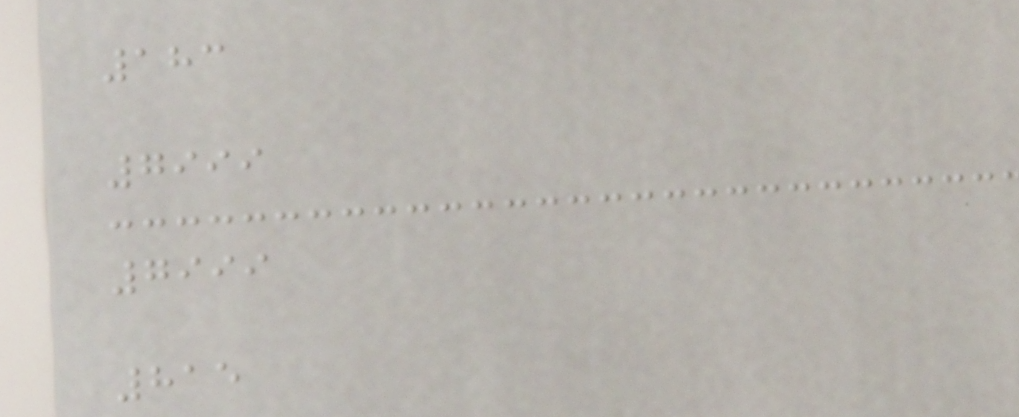183
7999
7999
815
